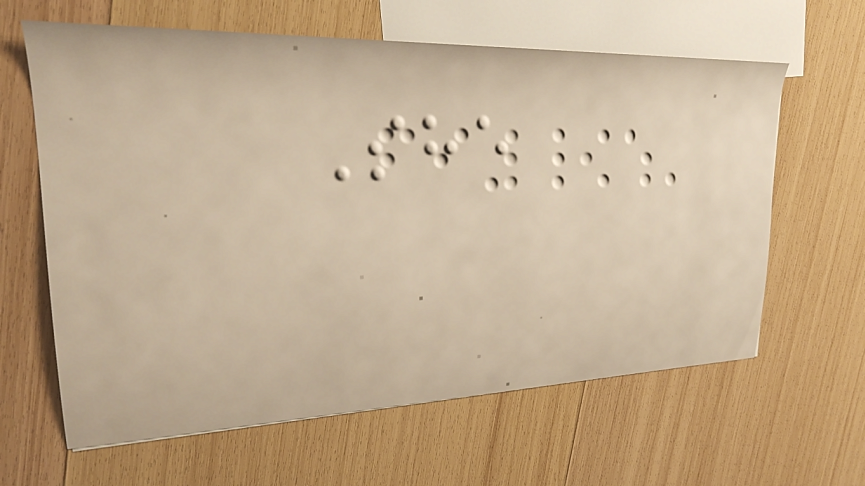She
